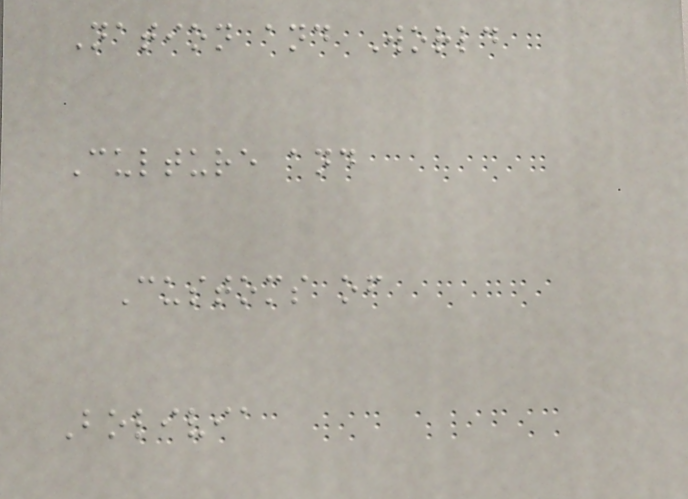Nation and World
Culture and
Customs of
Bolivia
